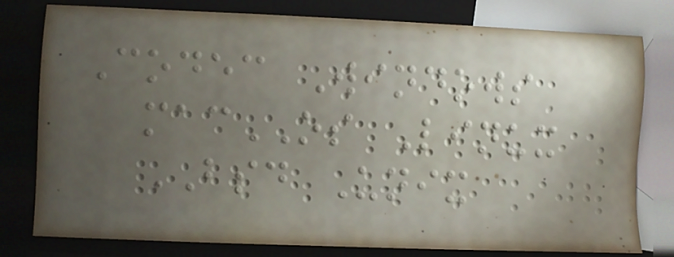Codec Windows
macOS Linux
BSD Unix
